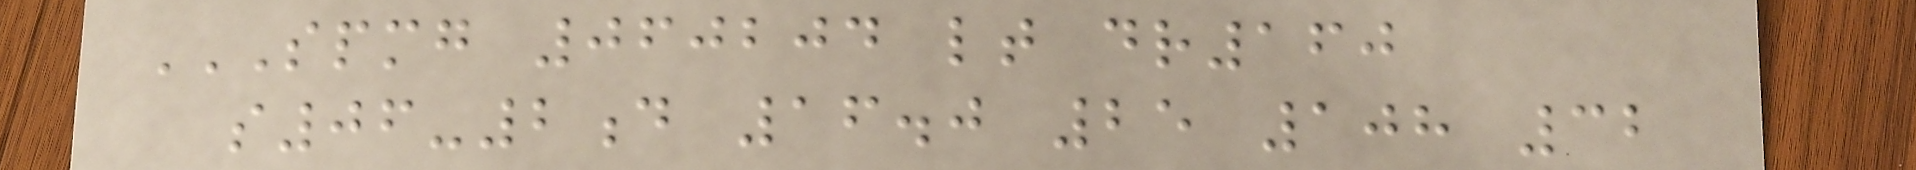SPMG 060204 LT DR160
S06-2D 16.0 25 108 32
